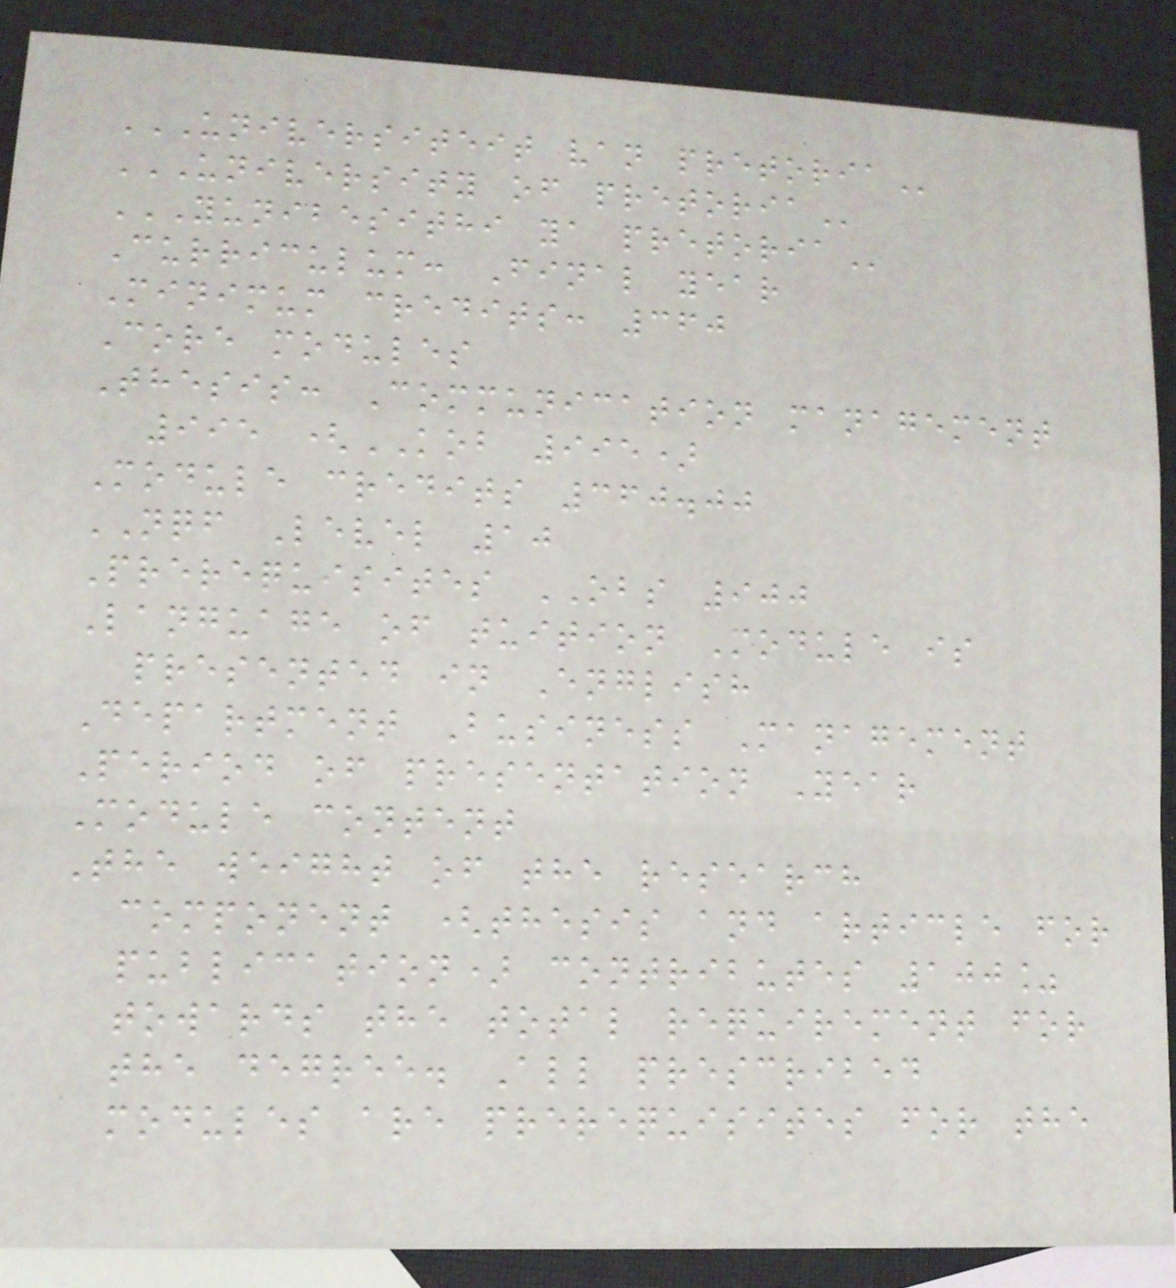UNIVERSITEIT VAN PRETORIA
UNIVERSITY OF PRETORIA
YUNIBESITHI YA PRETORIA
Curriculum: Final year
Minimum credits: 360
Core modules
Thesis: Communication management
995 (KOB 995)
Module credits 360.00
NQF Level 10
Prerequisites OBS 900
Language of tuition Module is
presented in English
Department Business Management
Period of presentation Year
Module content
The weight of the research
component (thesis and article for
publication) contributes 100%
towards the total requirement for
the degree. All prescribed
modules are prerequisites for the
